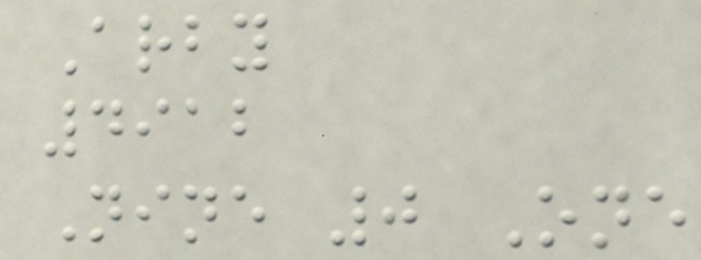Arby
4912
Nine 0 One
